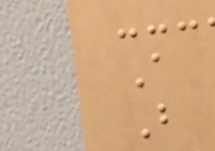A
B
